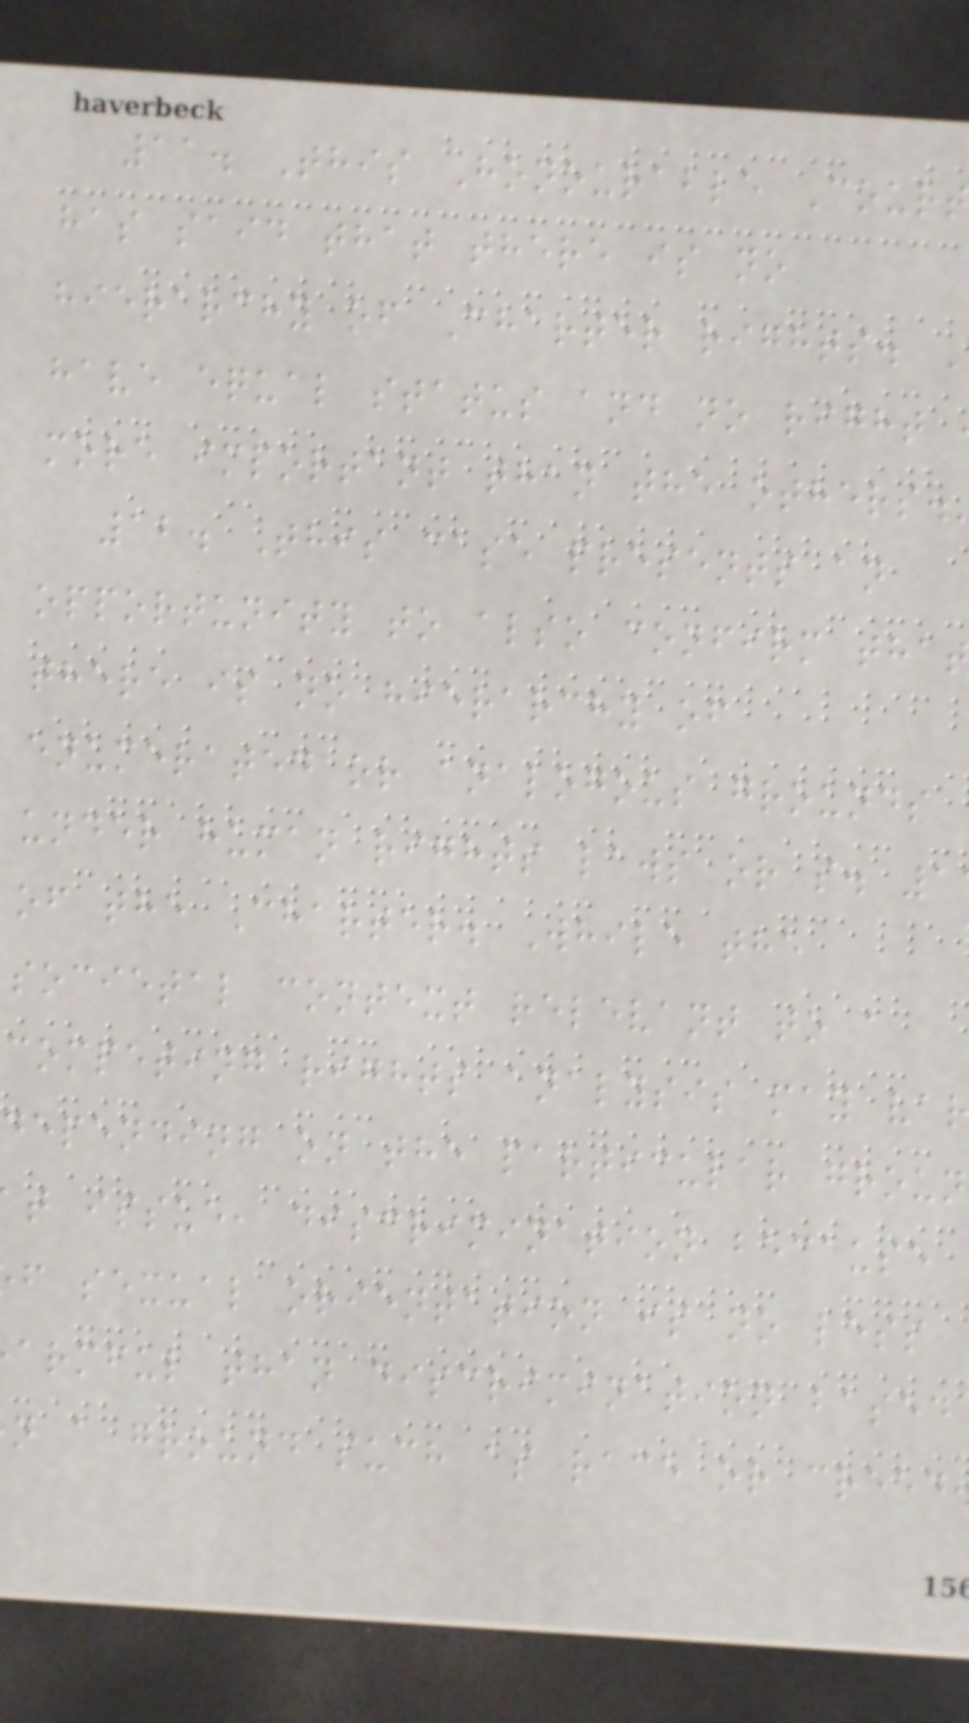11. This Honourable Court
has said that there is no
hierarchy of Charter rights.
have equal status and no right
more important than the others.
12. This case presents an
opportunity to also confirm tha
there is no hierarchy of
enumerated or analogous grounds
under human rights laws or s. 1
of the Charter. While the
societal context relevant to a
competing rights analysis may va
depending on the particular groun
t issue, discrimination because
f sexual orientation is no less
armful than discrimination based
n a ground such as race or creed
